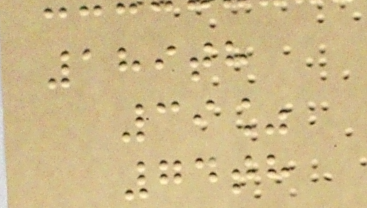189th
39%
74th
